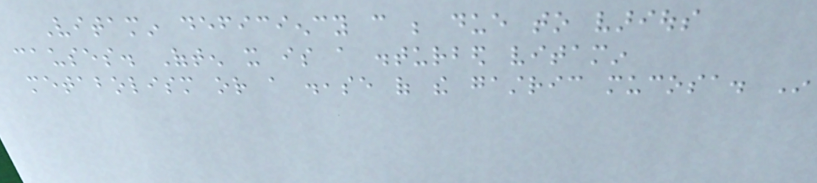Vitamin deficiency can be due to various
causes. Often it is a disturbed vitamin
metabolism or a disease of the gastric mucosa. In
